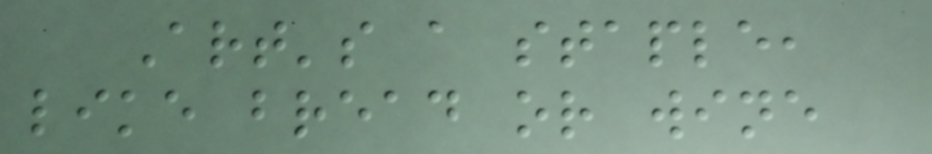Art's a staple,
like bread or wine
